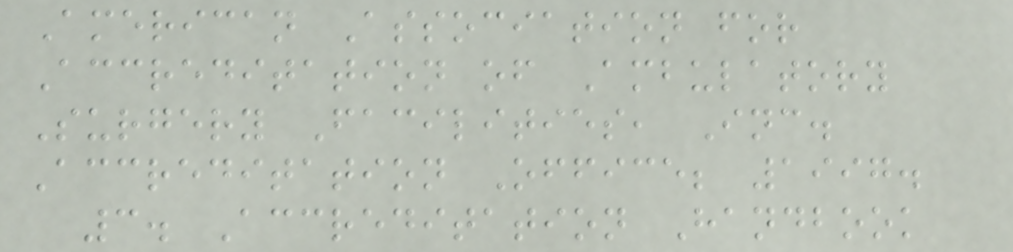American Association for
Accreditation of Ambulatory
Surgery Facilities, Inc.
Accreditation Office; 1997.
3. Accreditation Handbook
